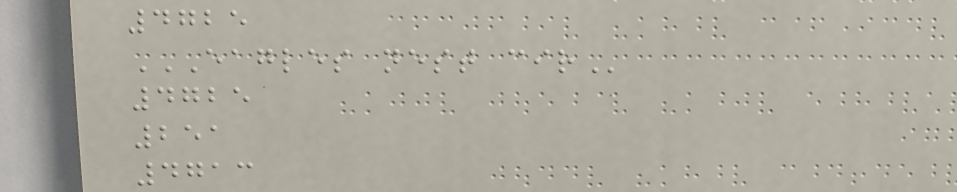4725
EAGLES NEST CIR
4725
251
4713
